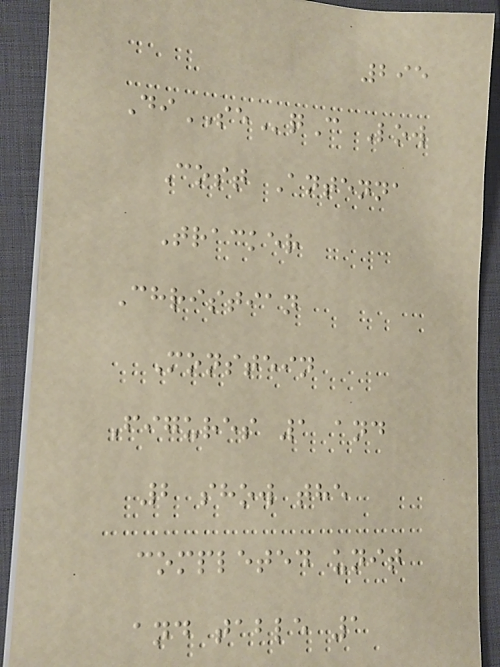295
DiSEqC Low
Cost Antenna
Tracker
Christian
Monstein
Figures 1 and
2 show the
completed unit
and table 1
